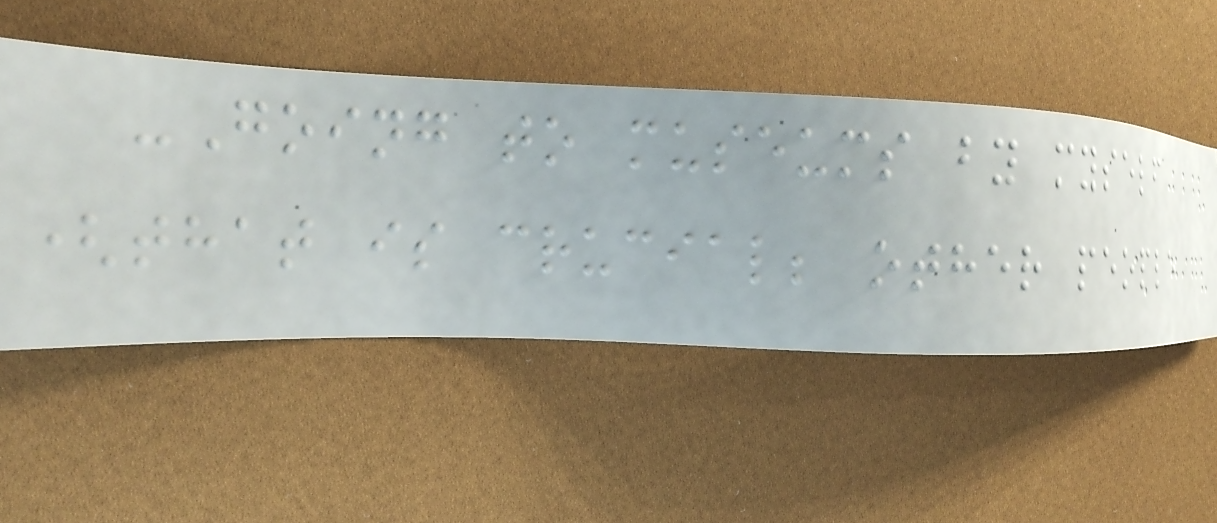-Going to museums by myself
(that is crucial; other people
